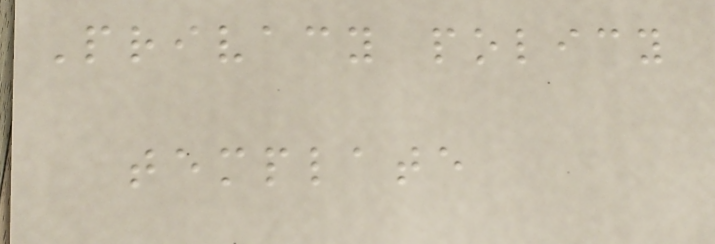Privacy policy
template
